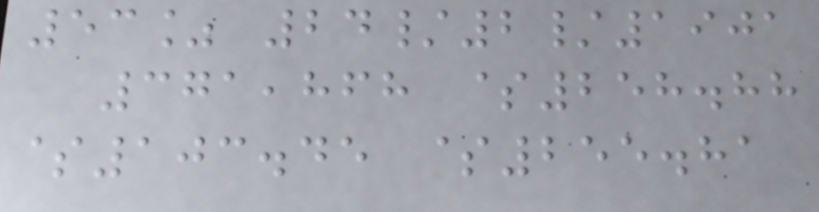53% 24/2/1901
371,868 $258.88
$103.45 $255.81
